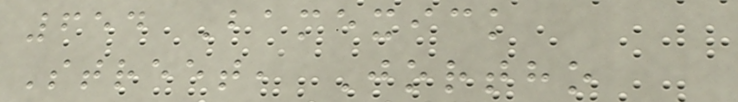654 Bamexick
Street, Jortho
